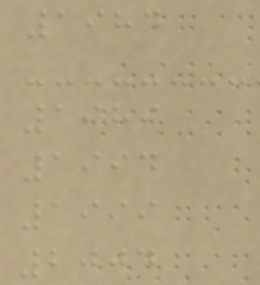1984
1989
1994
1999
2004
